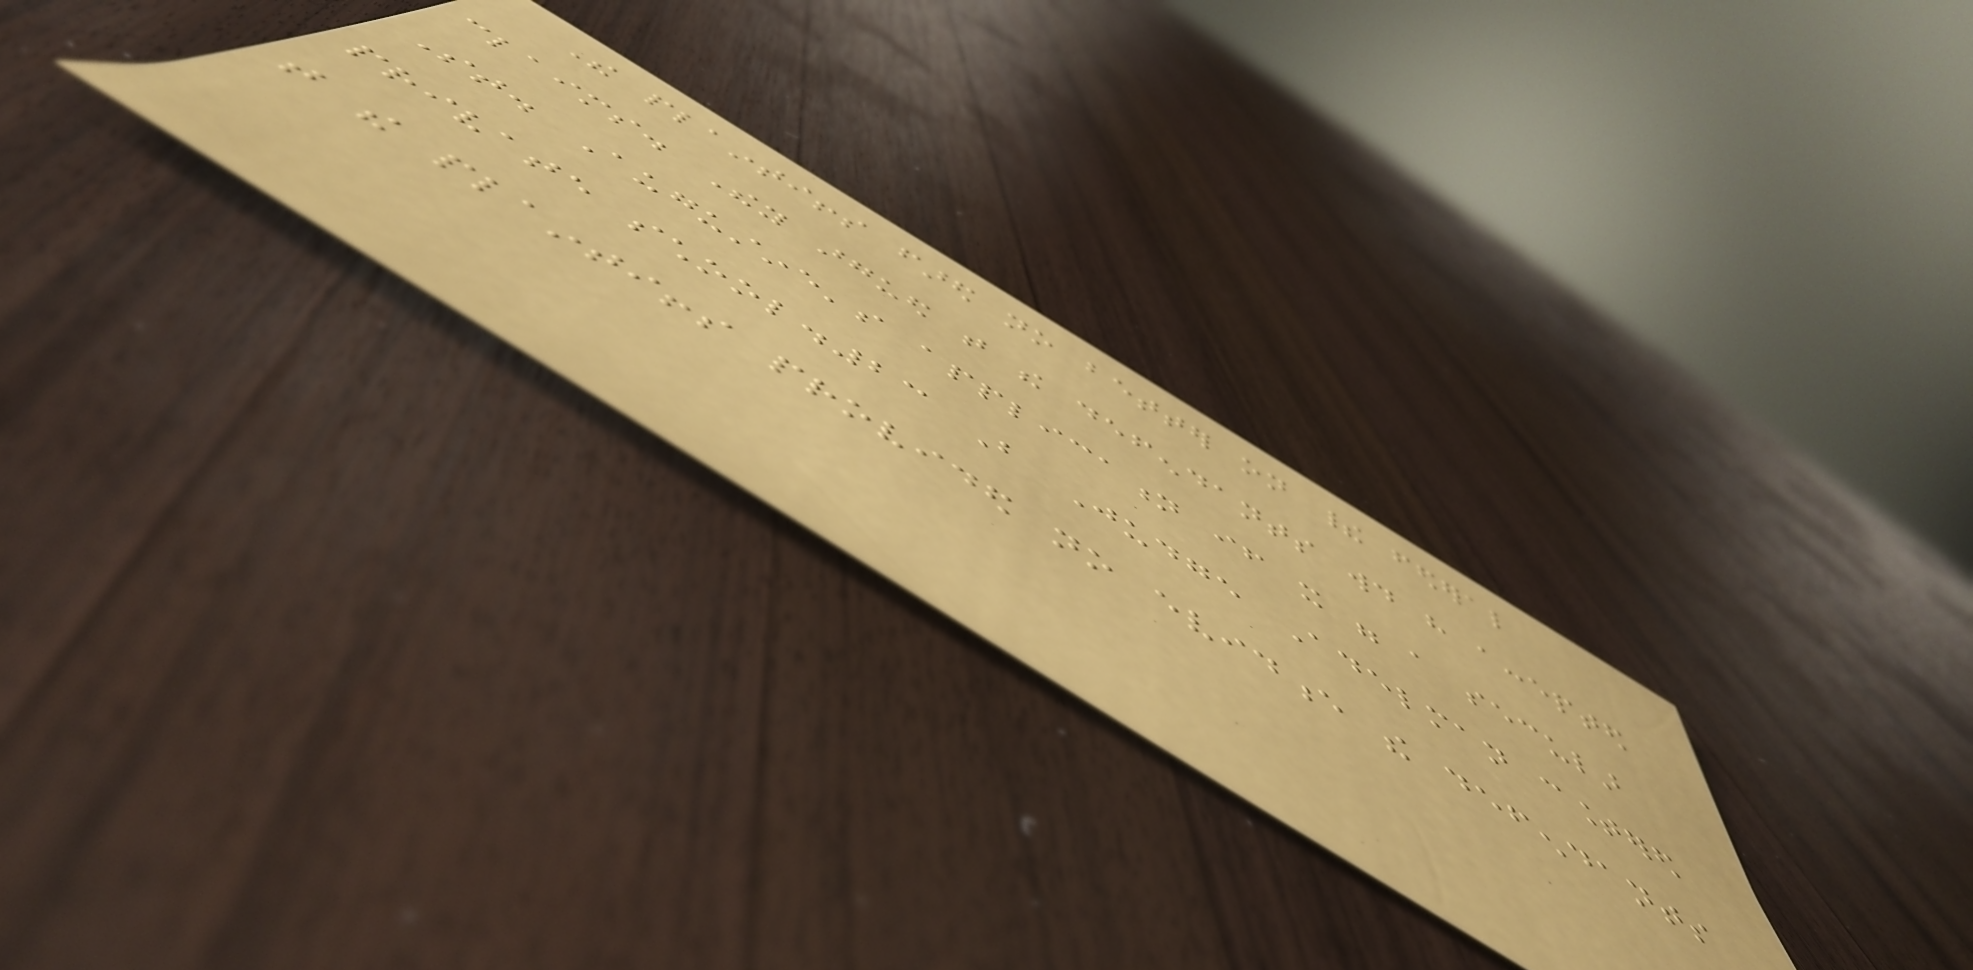The plaintiffs fared no better on their federal
claims. They argued that the defendants would have accepted
St. Augustine's application if it were a secular
private school.23 But Judge Adelman countered
that the plaintiffs provided no evidence the defendants
